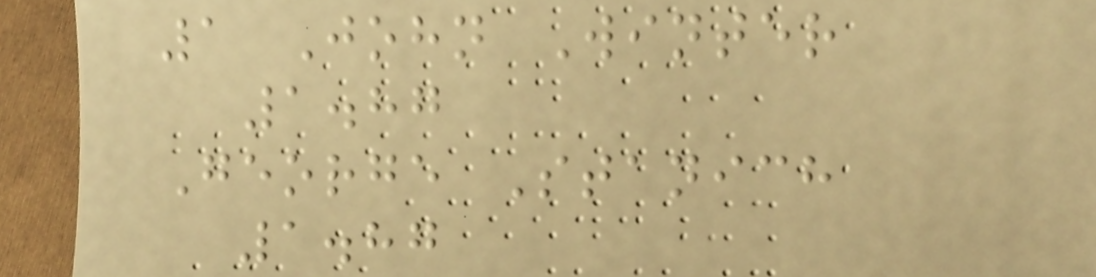1 John Winter
1.87
George Stanich
1.87
